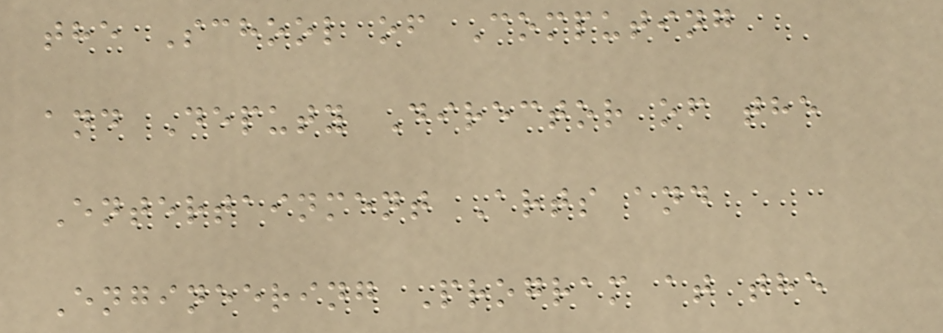the School of Computing
and Deputy Director of the
Entertainment Arts and
Engineering Program at the
